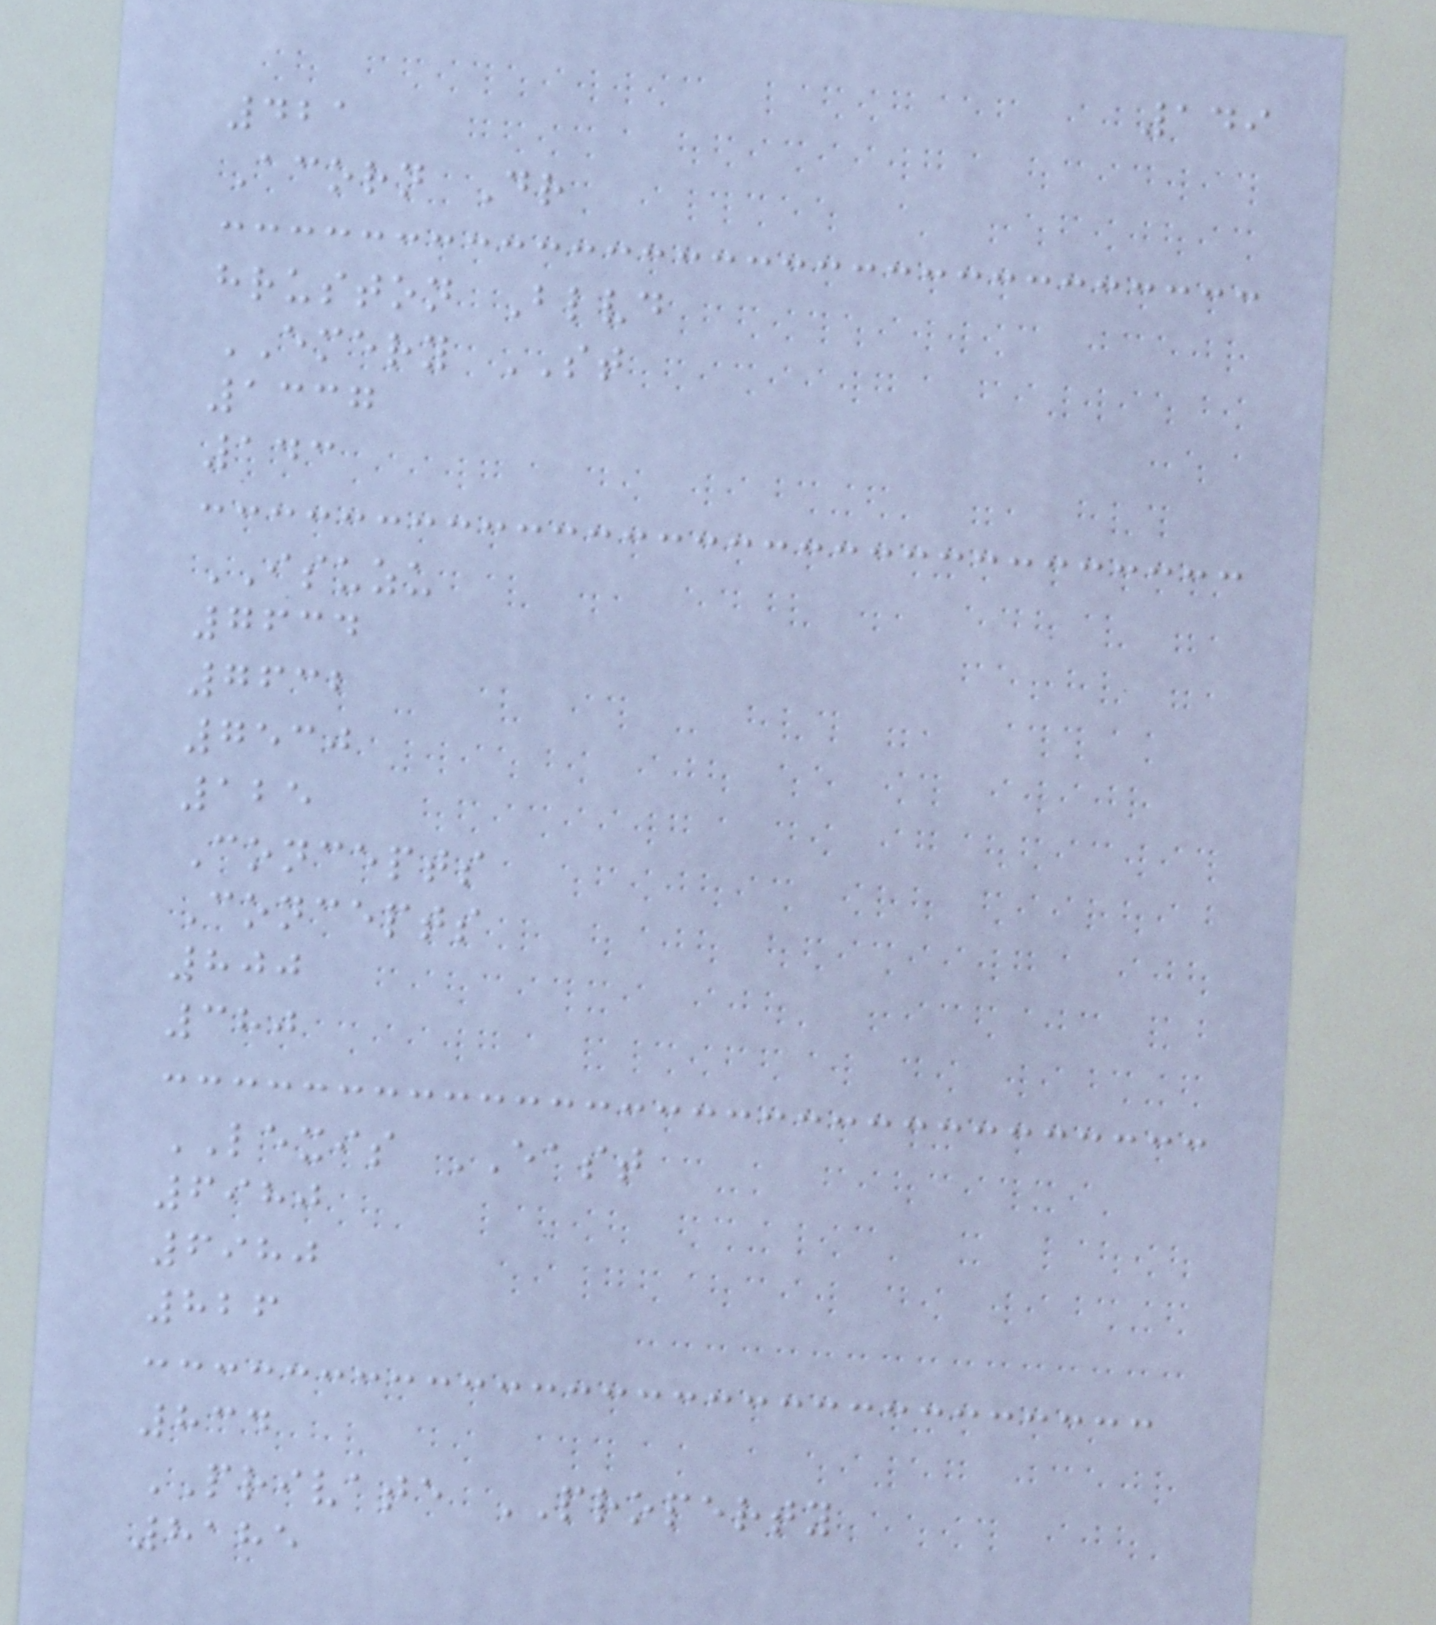149
421
Acorn Dr
hruston Blvd
EMERY ST
1337
143
ISUZU
7634
7632
7530
125
Concepts
Concepts
800
380
LEXIS EAST
6980
6980
826
834
PRIVATE PROPERTY
8185
